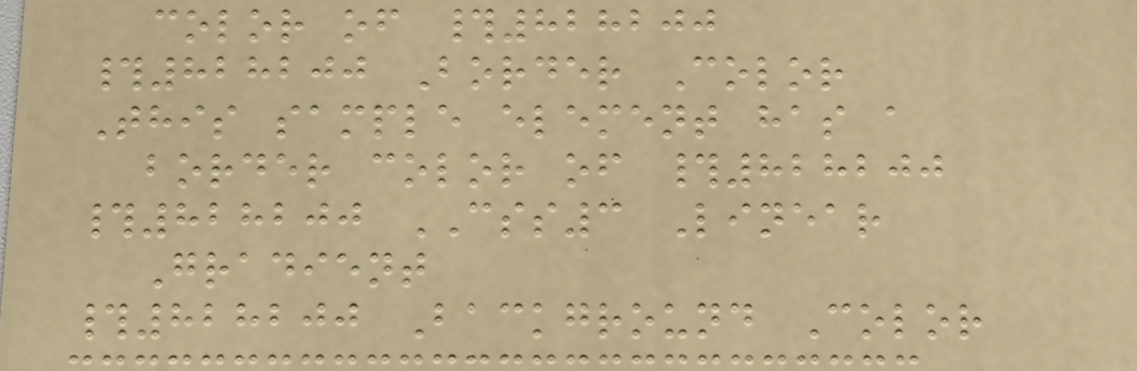color of #828200
#828200 Border Color
This sample element has a
border color of #828200
#828200 CSS3 Linear
Gradient
#828200 Background Color
